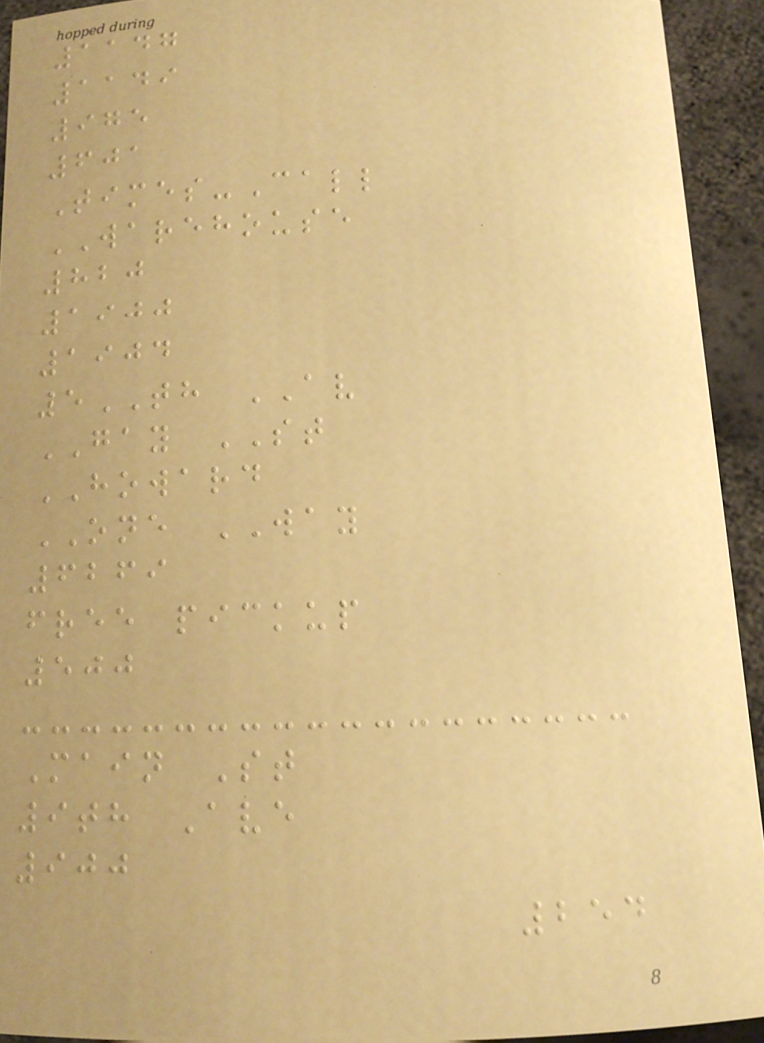1147
1149
975
601
Times-Call
WAREHOUSE
820
1900
1904
5TH AV
GAY ST
HOWARD
ONE WAY
6269
free pickup
500
Main St
9th Ave
900
254
